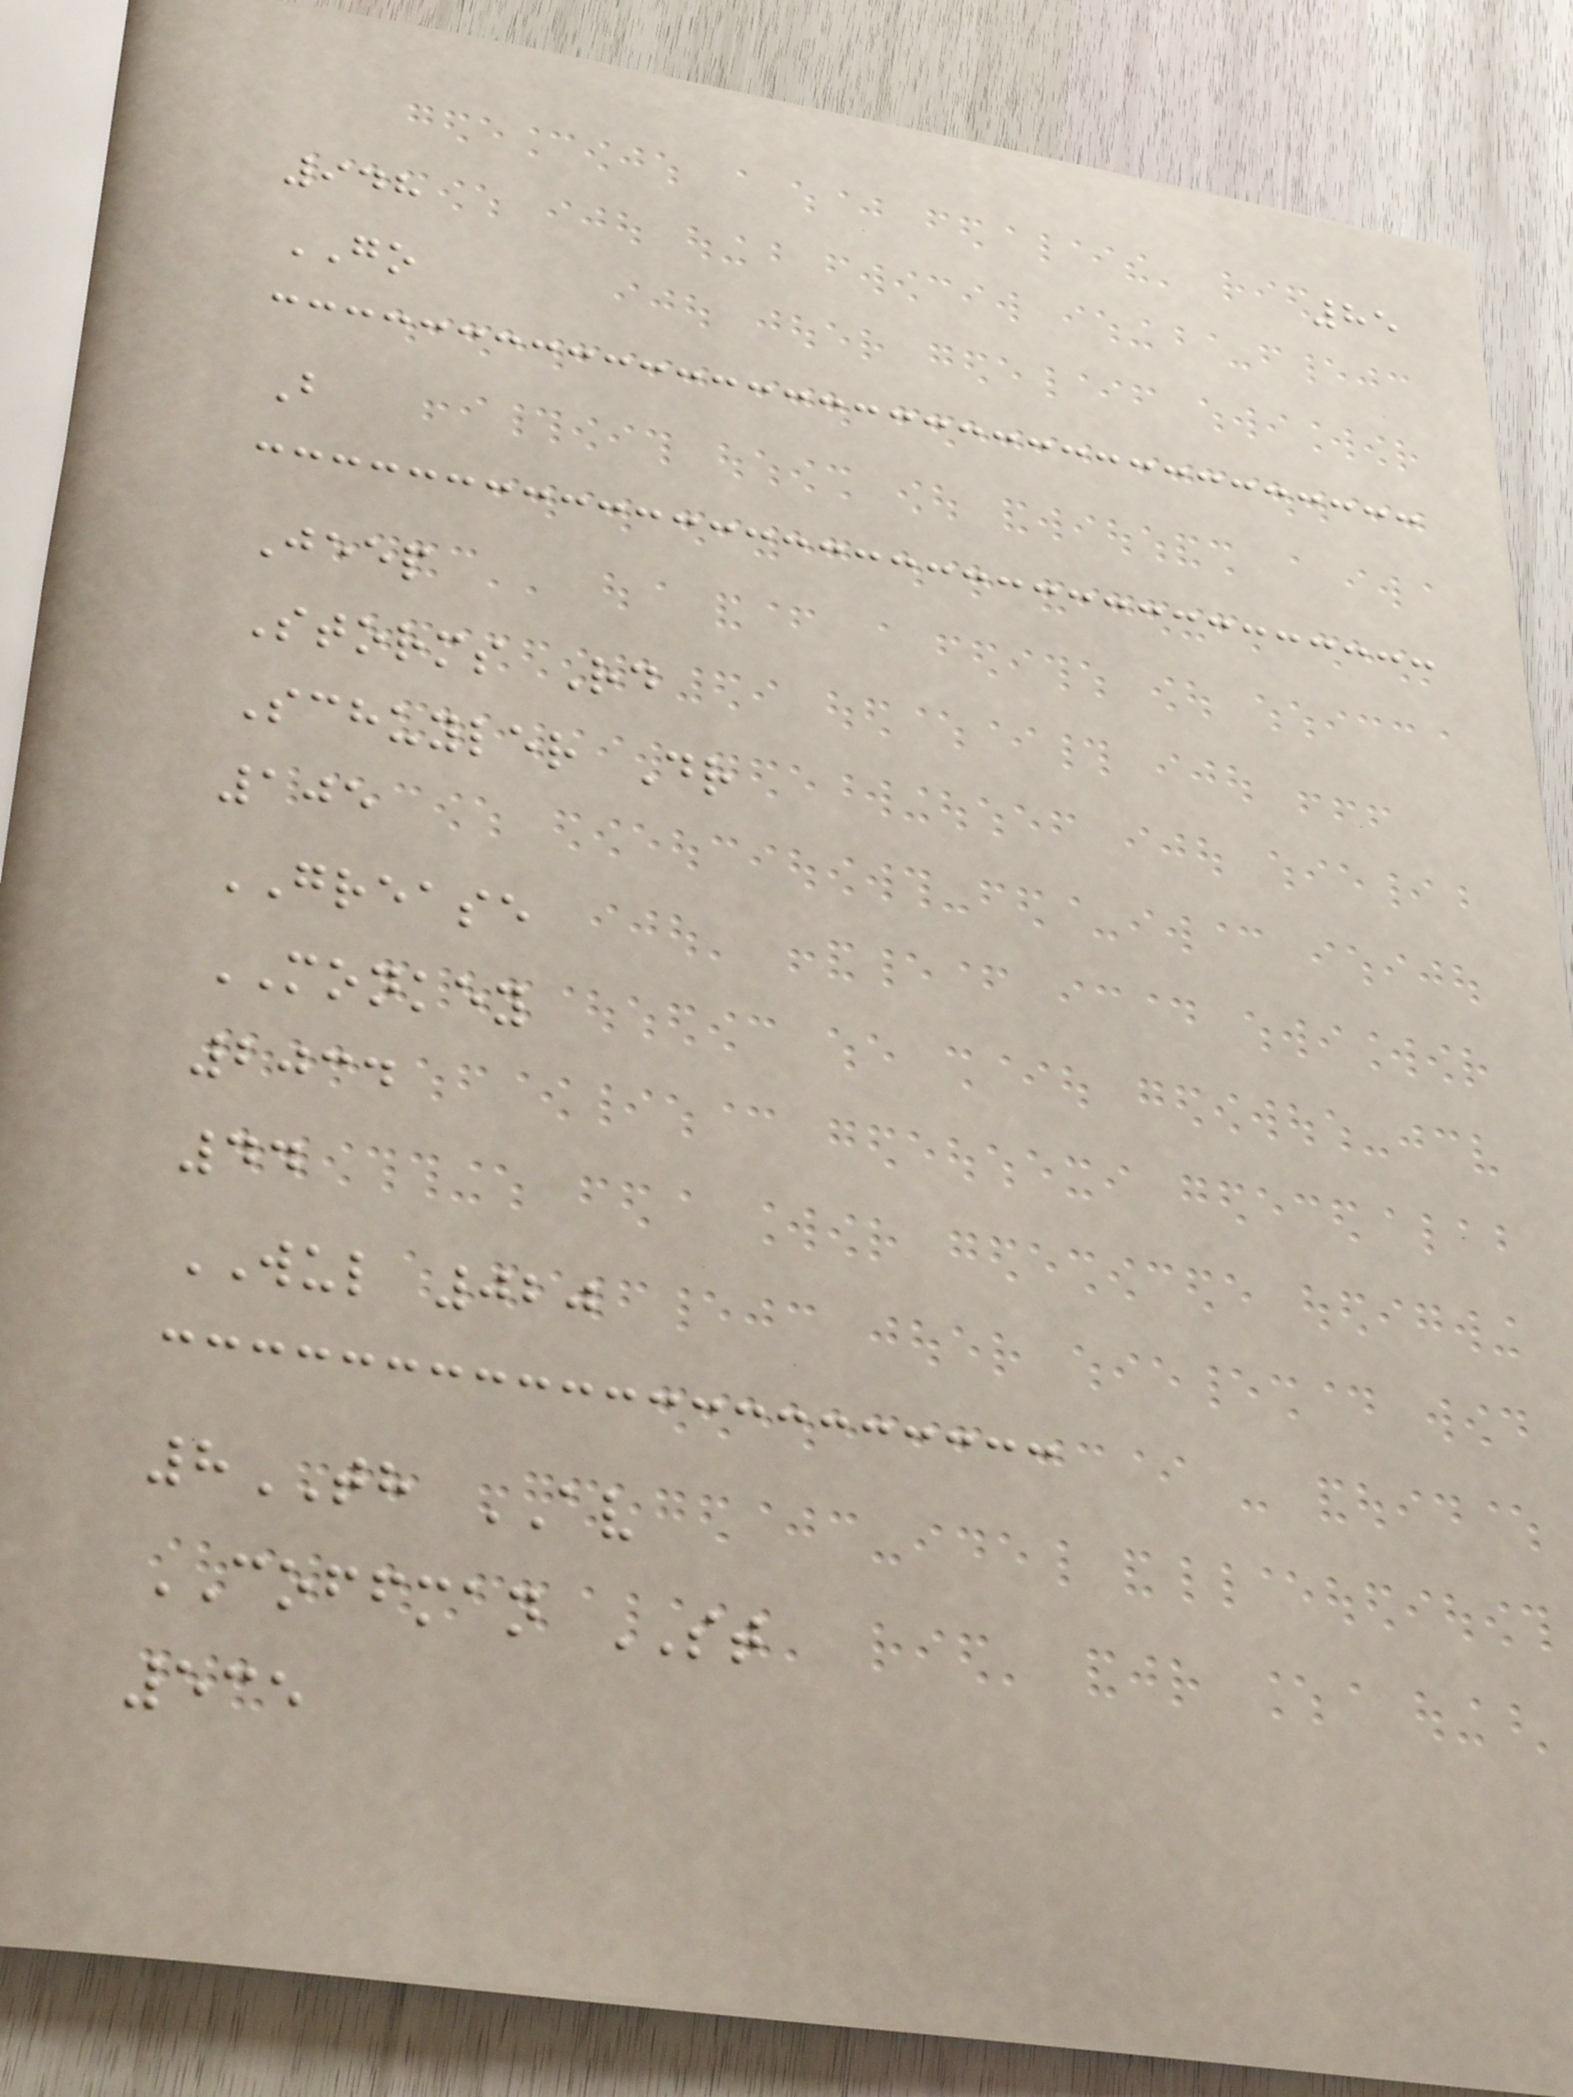85
948
GO
B
Jeep
Storms Rd
Schuyler Dr
105
GREASE
MONKEY
2034
44
WUL 020
8TH AV
COFFMAN ST
535
